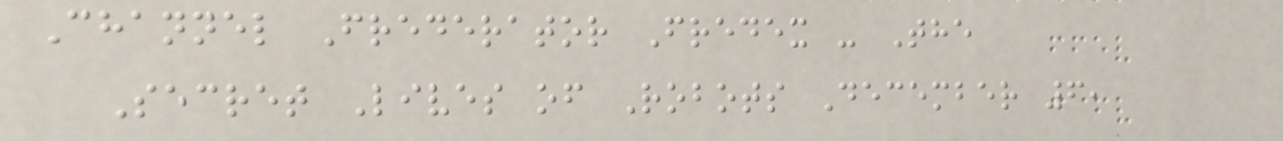Channel Frederator Fredex - The
Secret Lives of Robots December 6,
